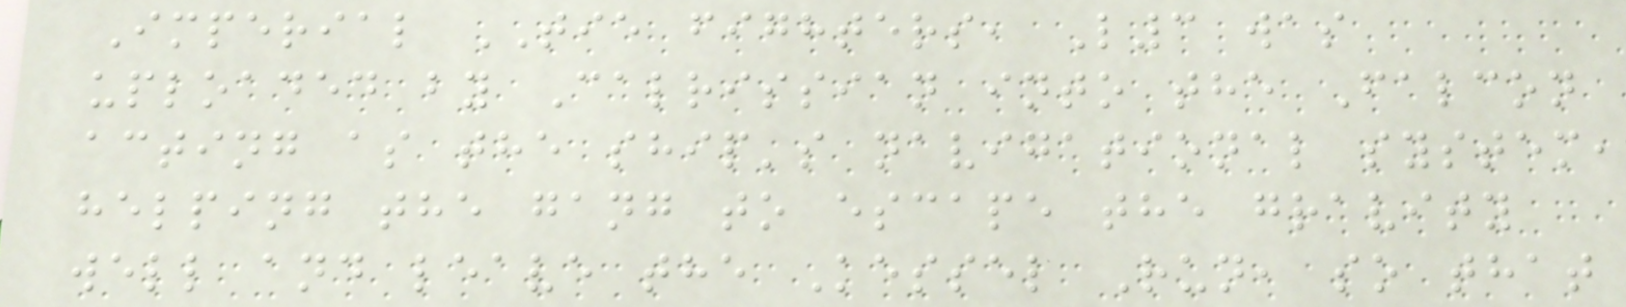Imperial TIE fighters, L3 was
uploaded by Calrissian into the Falcon
acting as the ship's navigational system,
helping the gang to escape the gravity
well and leave the Kessel Run, so that
